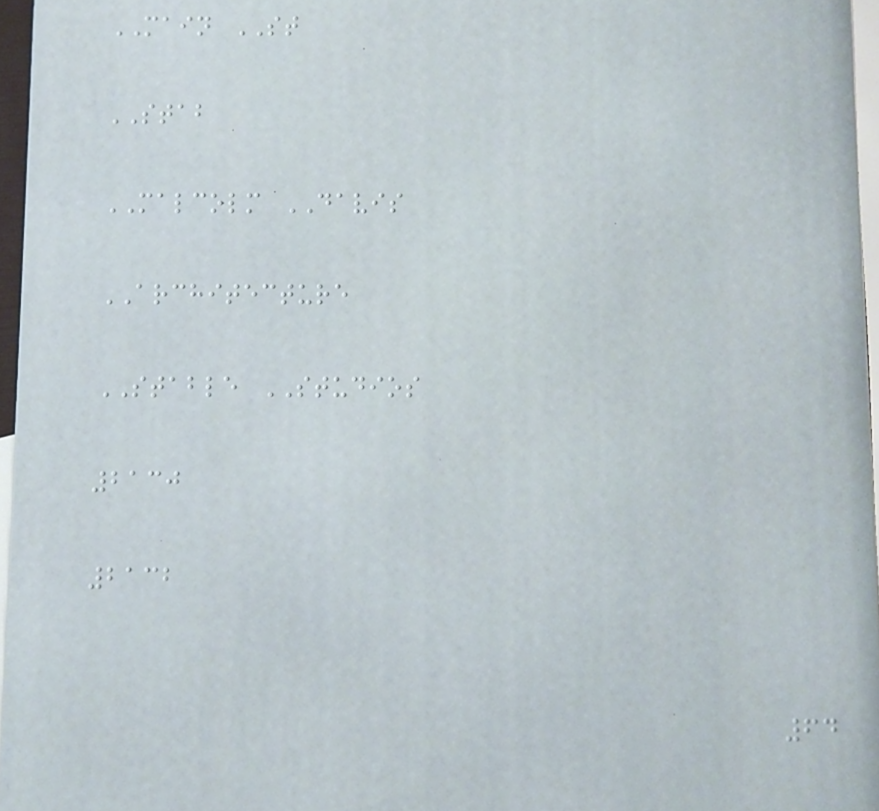MAIN ST
STAB
MALCOLM DAVIS
ARCHITECTURE
STABLE STUDIOS
2130
2132
64
